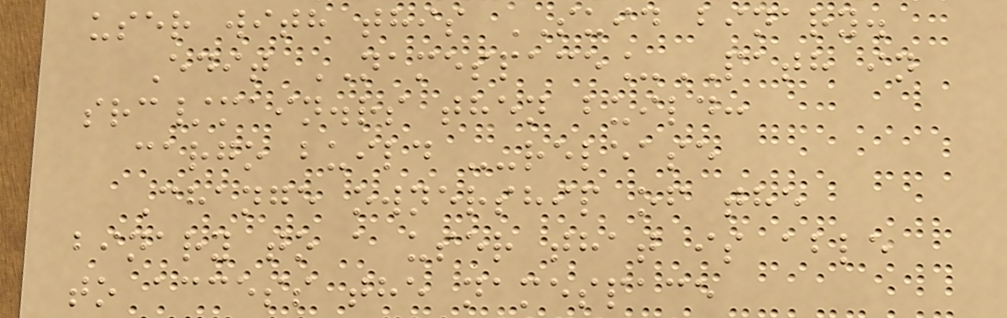user with this SUID binary.
Edit NAMESPACE_PATH in
src/main.rs then build:
cargo build --release
Change ownership of the
binary to a user that is able
to access the namespace
